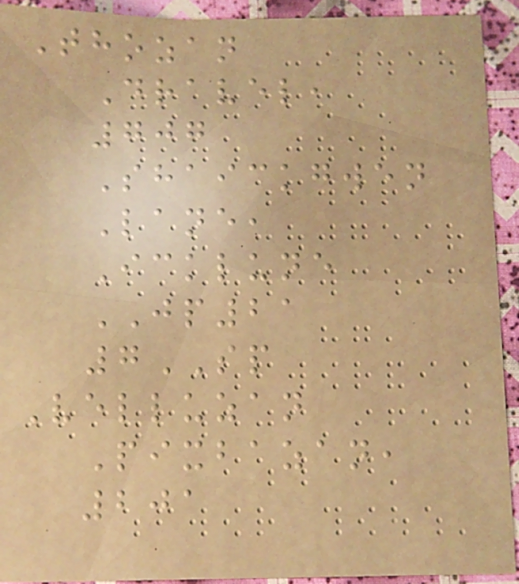Thozan
Dravel,
707
Shaickgwen
Lane,
Icklune
JP21
7SP
Velluzan
Pixbazan,
201
